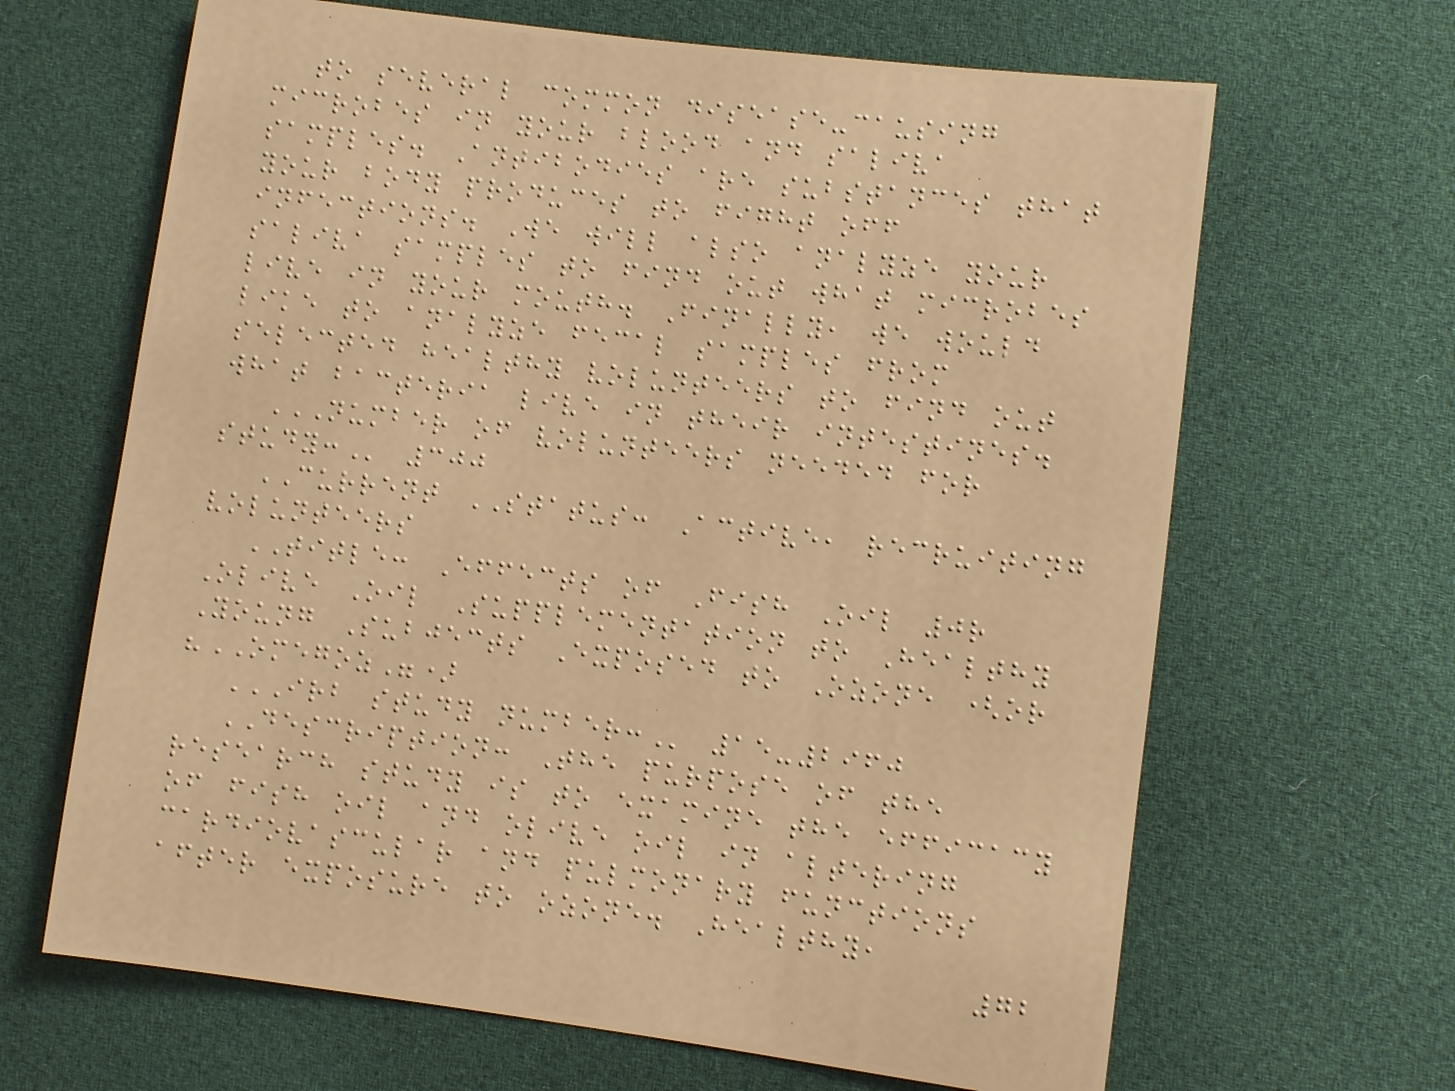to several common disease-causing
microbes in your blood and saliva
samples. Antibodies are substances that
your body produces to fight off
infections. We will also analyze your
saliva samples to find out what microbes
live in your mouth. Finally, we would
like to analyze fecal samples from
selected healthy volunteers to find out
what bacteria live in their intestines.
NUMBER OF VOLUNTEERS NEEDED FOR
STUDY: 300
CURRENT STATUS: Active, recruiting
volunteers
TITLE: Effects of Fish Oil 0r
Olive Oil Supplementation to Healthy
Young Subjects Exposed to Ozone (or
"OMEGOZ")
IRB STUDY NUMBER: 15-2960
DESCRIPTION: The purpose of the
research study is to examine the efficacy
of fish oil and olive oil in altering
cardiovascular and pulmonary functions
after exposure to ozone. Healthy,
72
